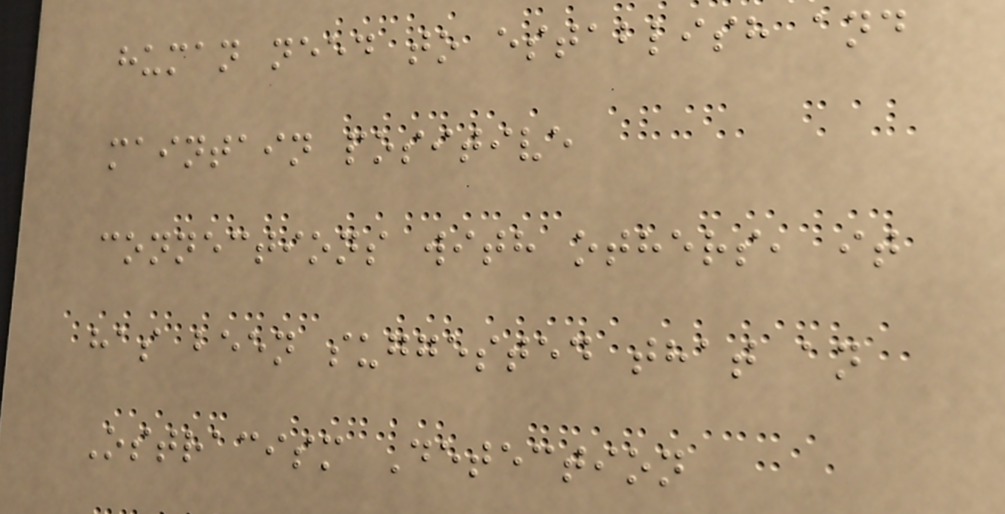human need to establish and
maintain positive
connections with others, it
has been suggested that an
Ostracism Detection
